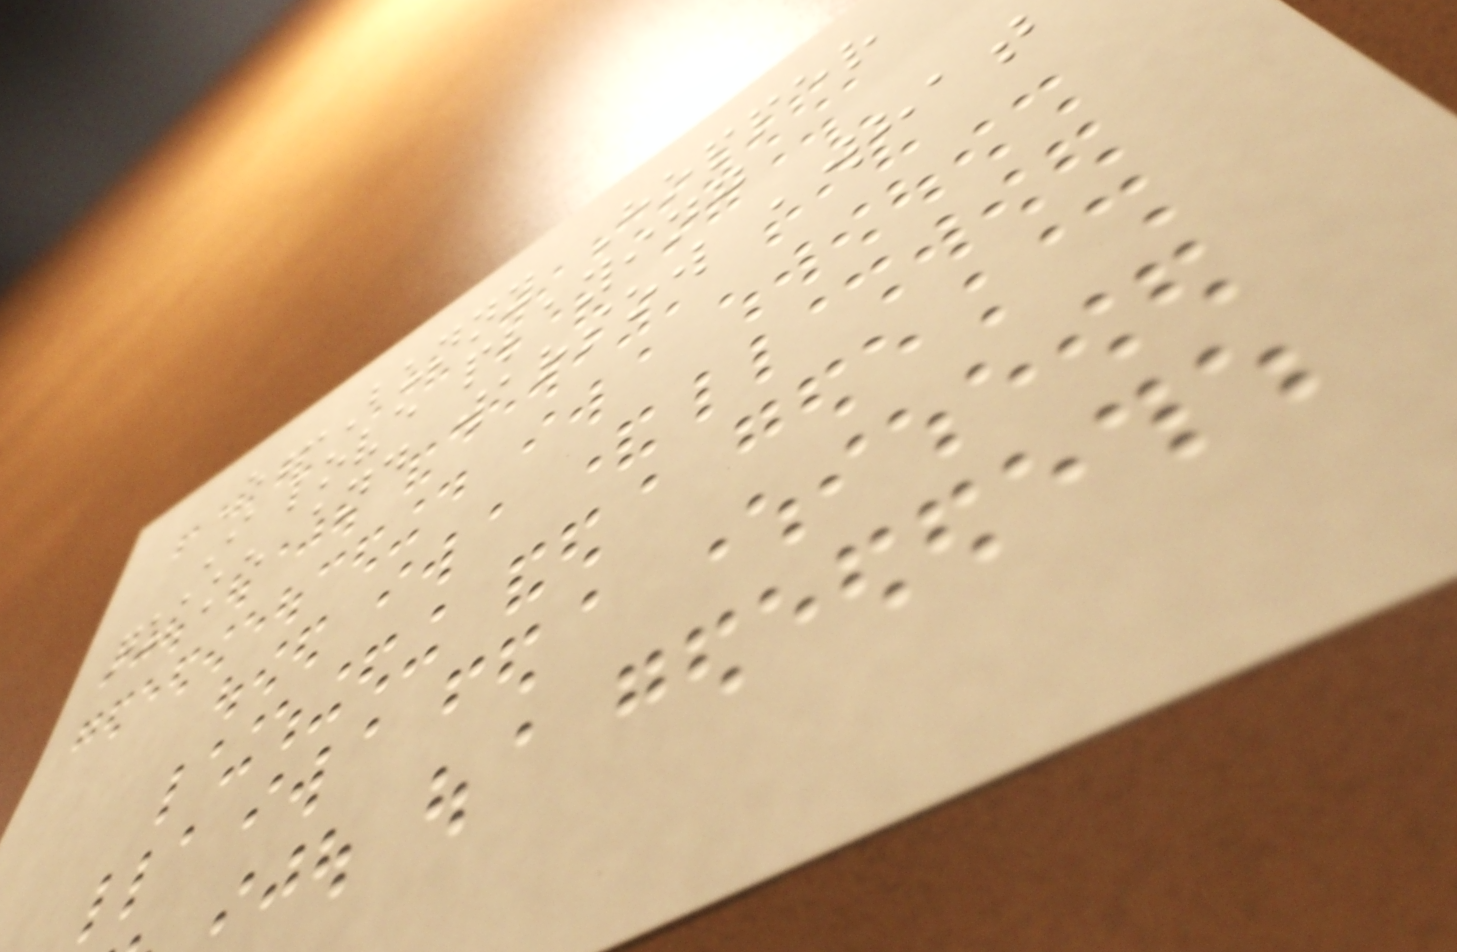E:Bunny Hopper
I love playing
quake and warsow ,what
